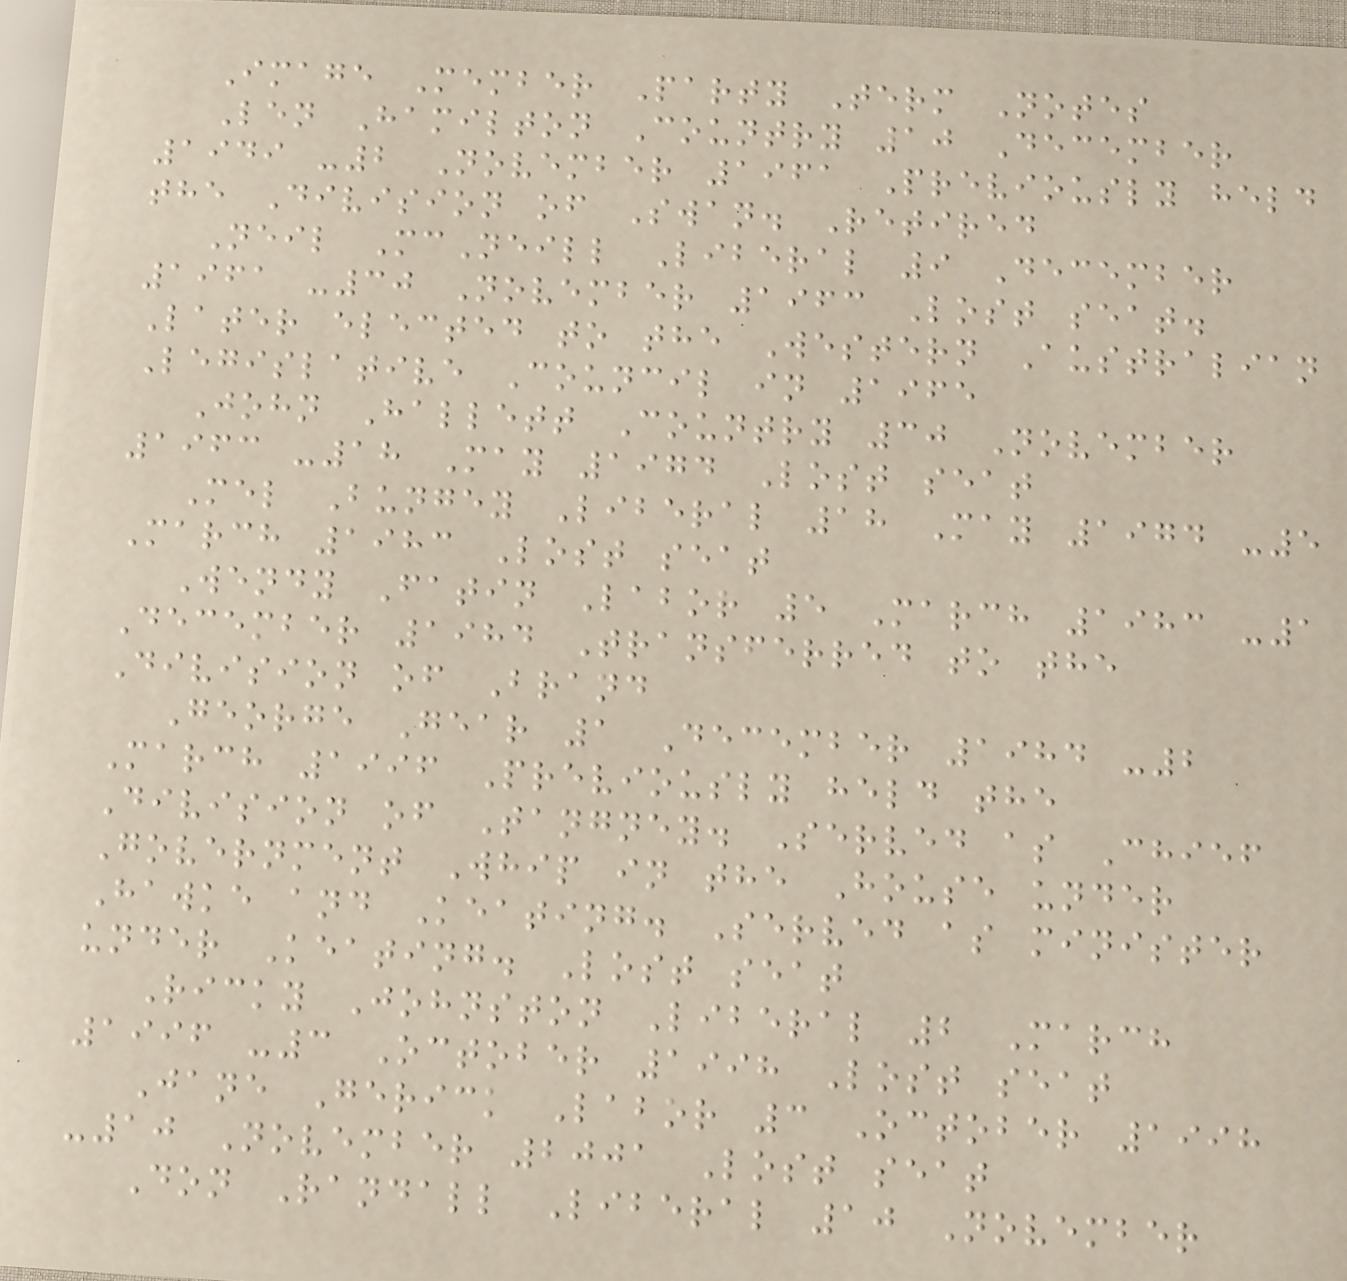Image Member Party Term Notes
Len Hamilton Country 10 December
1949 -2 November 1961 Previously held
the Division of Swan. Retired
Neil McNeill Liberal 9 December
1961 -30 November 1963 Lost seat.
Later elected to the Western Australian
Legislative Council in 1965
John Hallett Country 30 November
1963 -18 May 1974 Lost seat
Mel Bungey Liberal 18 May 1974 -5
March 1983 Lost seat
Wendy Fatin Labor 5 March 1983 -1
December 1984 Transferred to the
Division of Brand
George Gear 1 December 1984 -2
March 1996 Previously held the
Division of Tangney. Served as Chief
Government Whip in the House under
Hawke and Keating. Served as minister
under Keating. Lost seat
Ricky Johnston Liberal 2 March
1996 -3 October 1998 Lost seat
Jane Gerick Labor 3 October 1998
-10 November 2001 Lost seat
Don Randall Liberal 10 November
